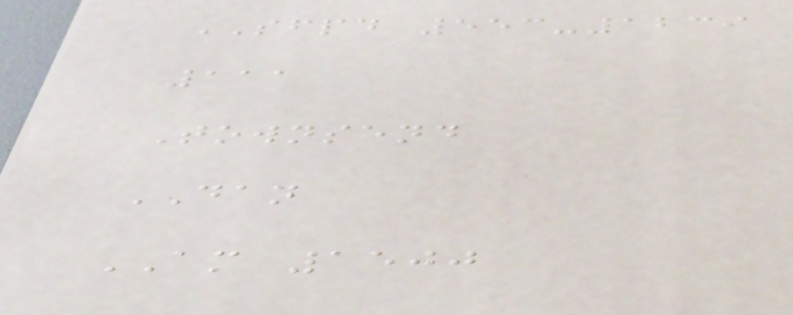SFPD 553-1239
111
Townsend
DAN
AM 1500
